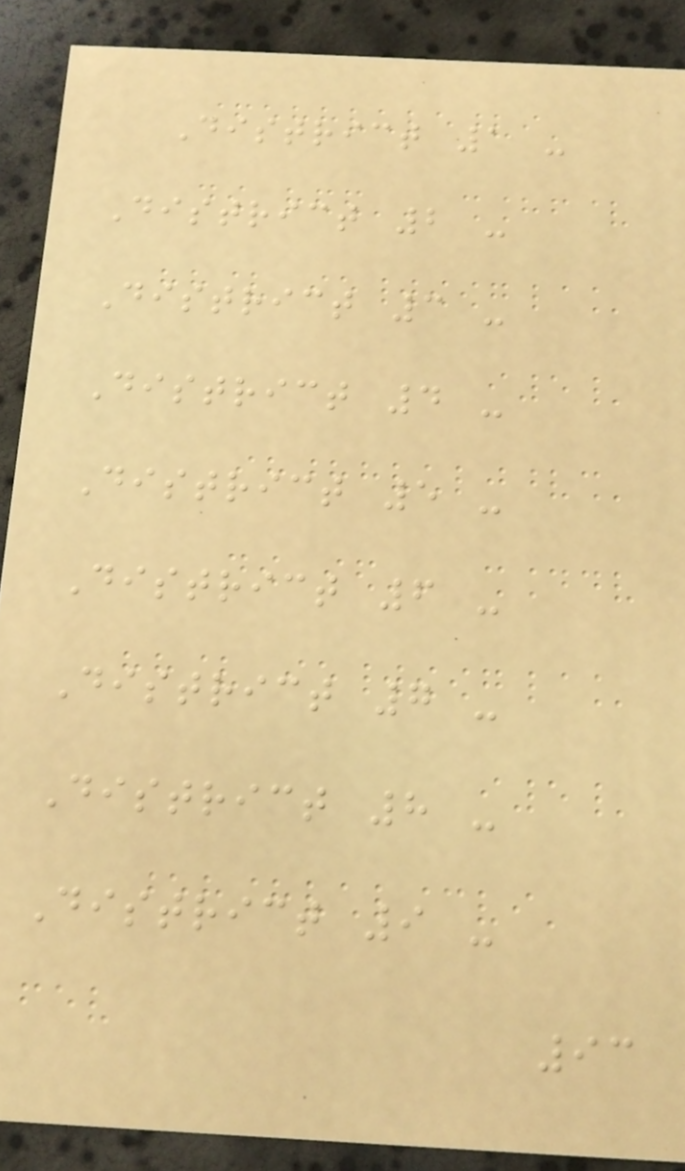District 1 -
District 2 -
District 3 -
District 4 -
District 5 -
District 6 -
District 7 -
District 8 -
District 9 -
93
